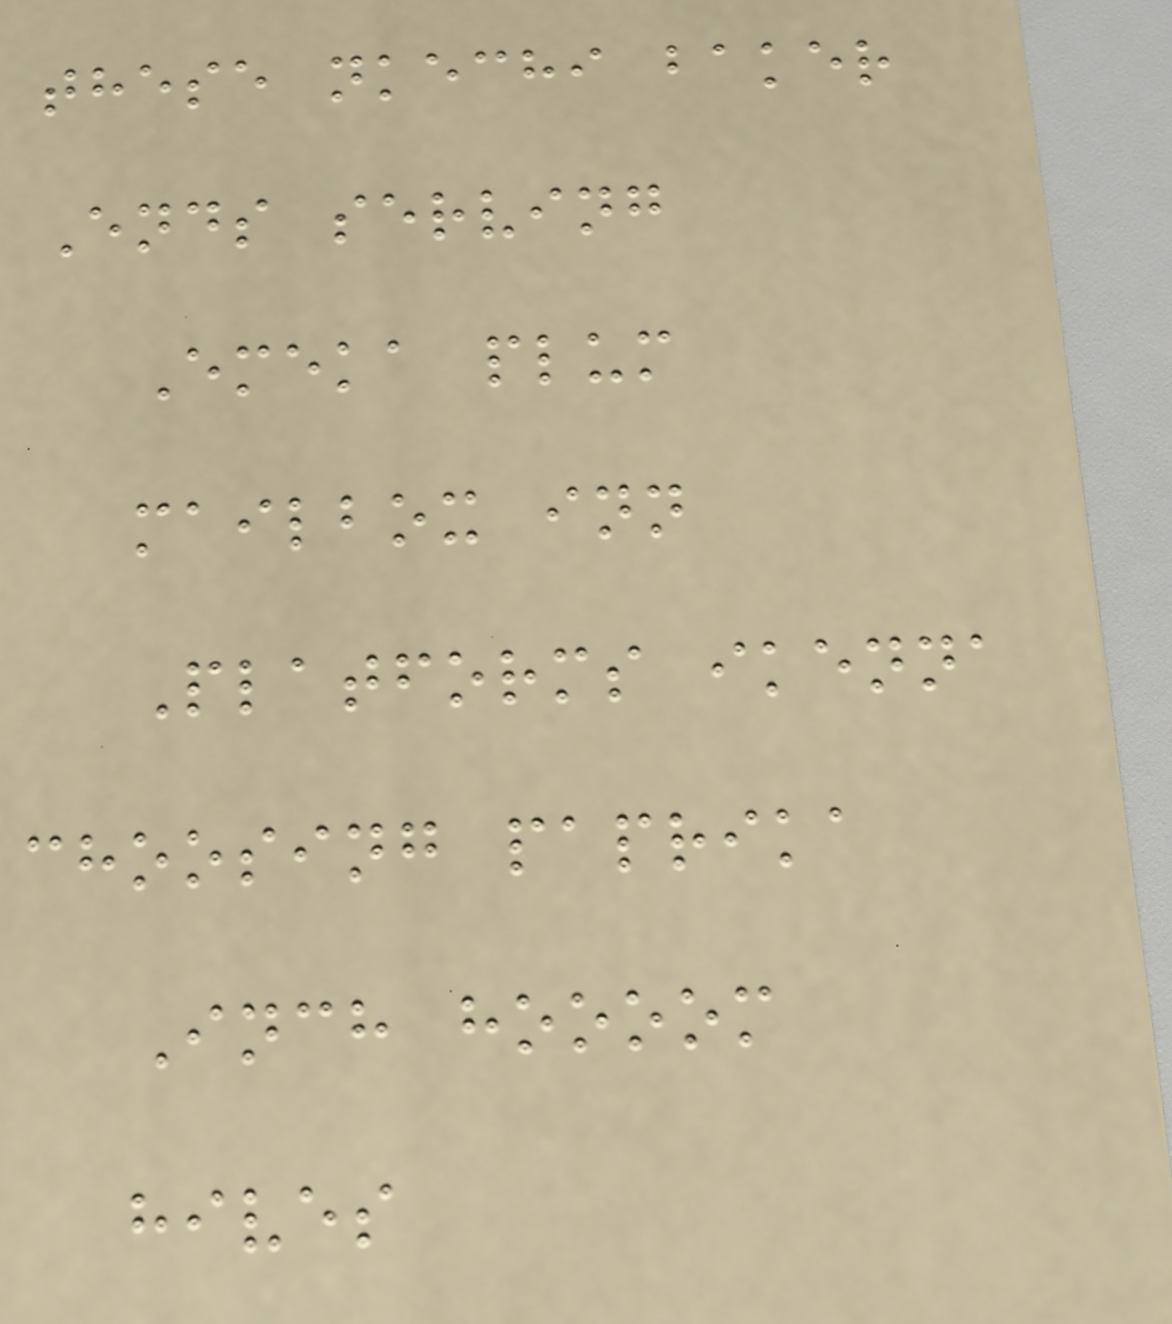these nkechi baker
Ends serving
Emeka plum
mailbox inn
Platforms ikenna
choosing paprika
Inch hoooom
hives
